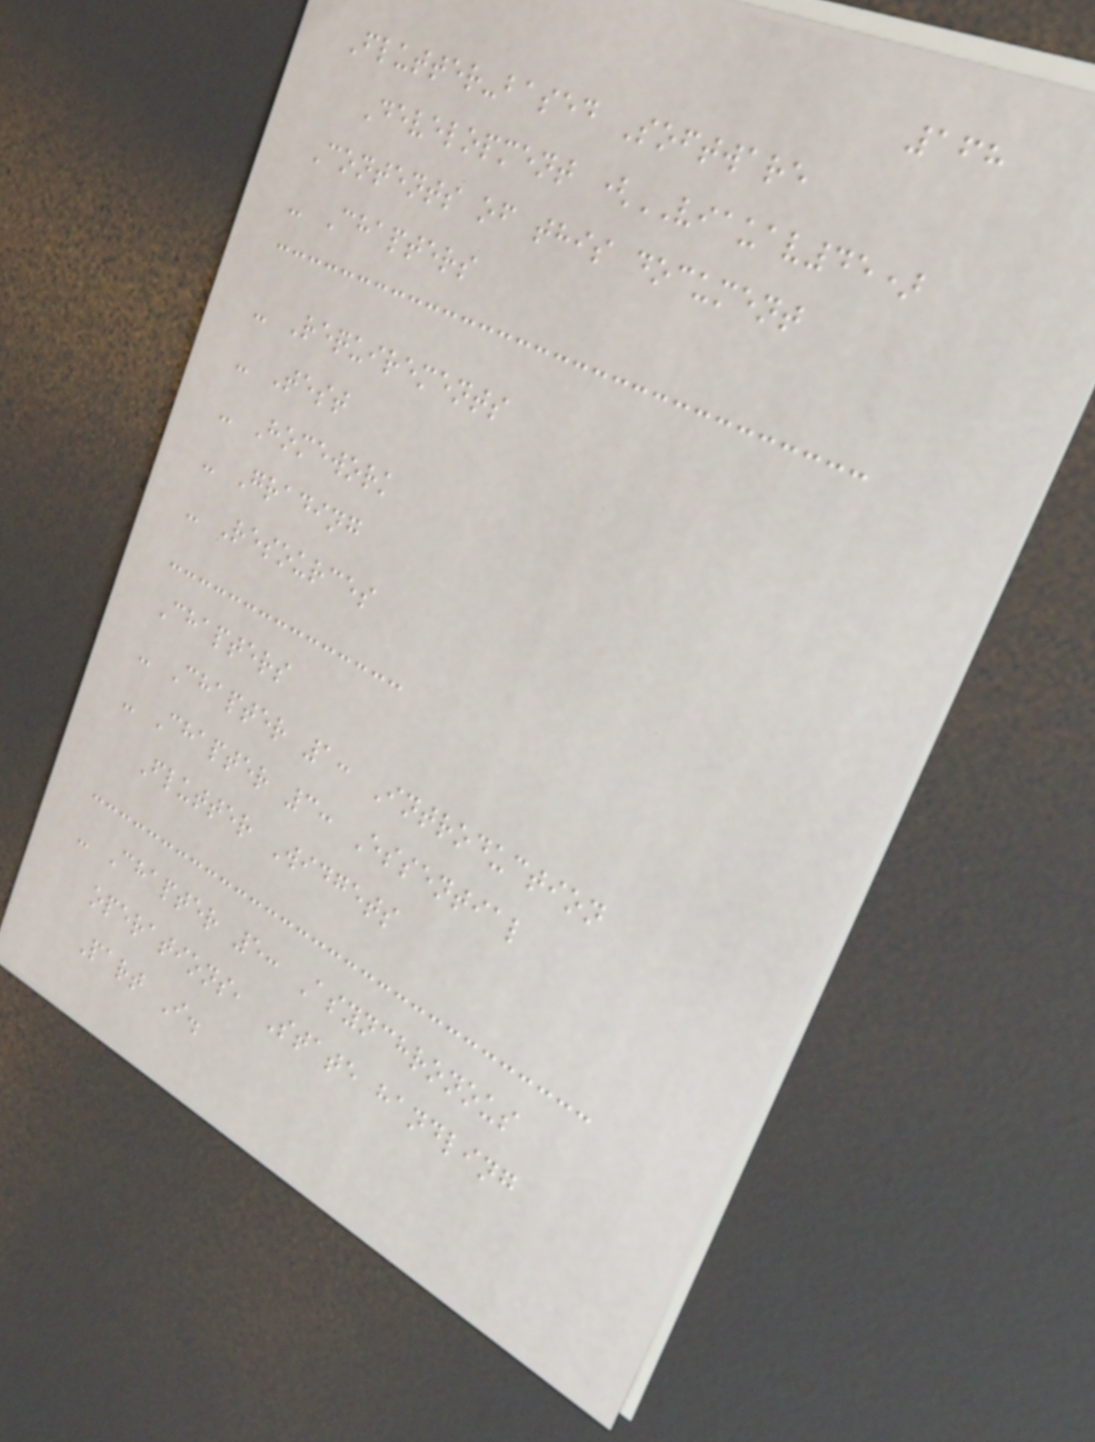168
Flutter-based Software
Development (VIAUAV45)
Contents of this document
- Chapters
- Requirements
- Test
- Homework
- Grading
- Resources
Chapters
- Chapter 1: Introduction
- Chapter 3: Essential
Flutter Widgets
- Chapter 5: Asynchronous
operations, State handling
Part I.
